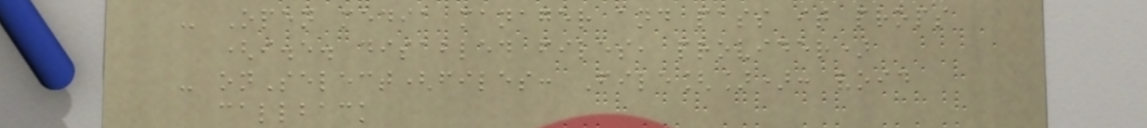- Open media manager and pass it props
(i.e. disabled files, provider)
- onSelect(files: File[]): void
callback
